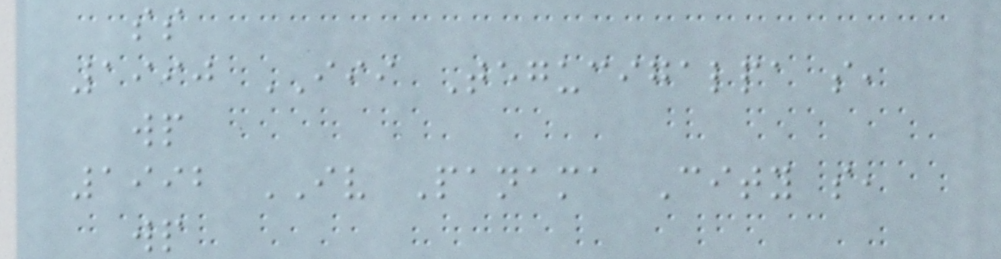ss
1990 III Tegucigalpa s,
wp
1992 IV Panama City s,
wp
